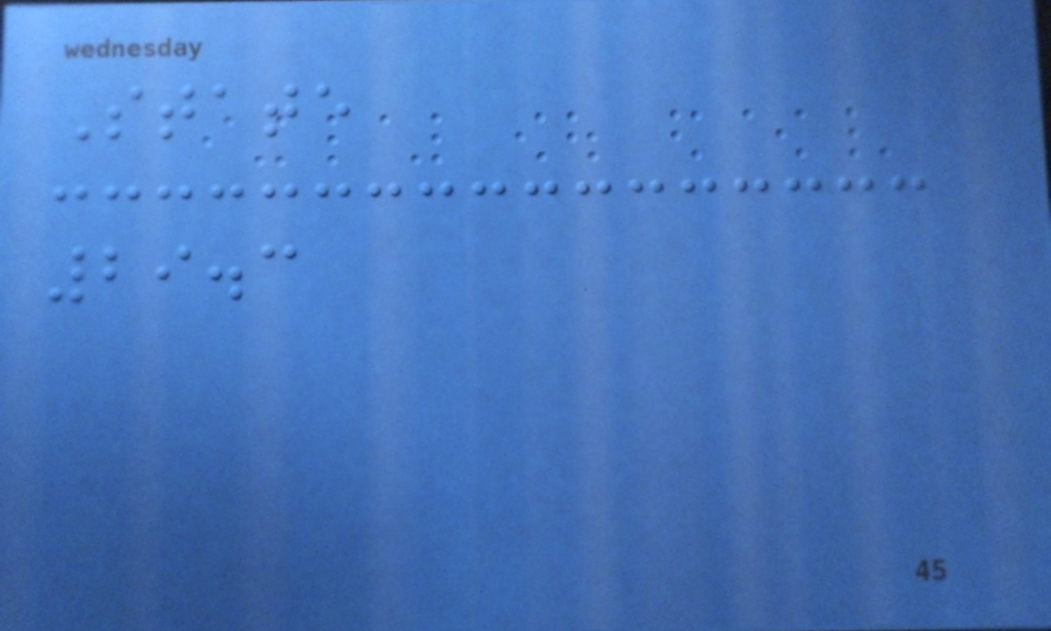State
29.3
